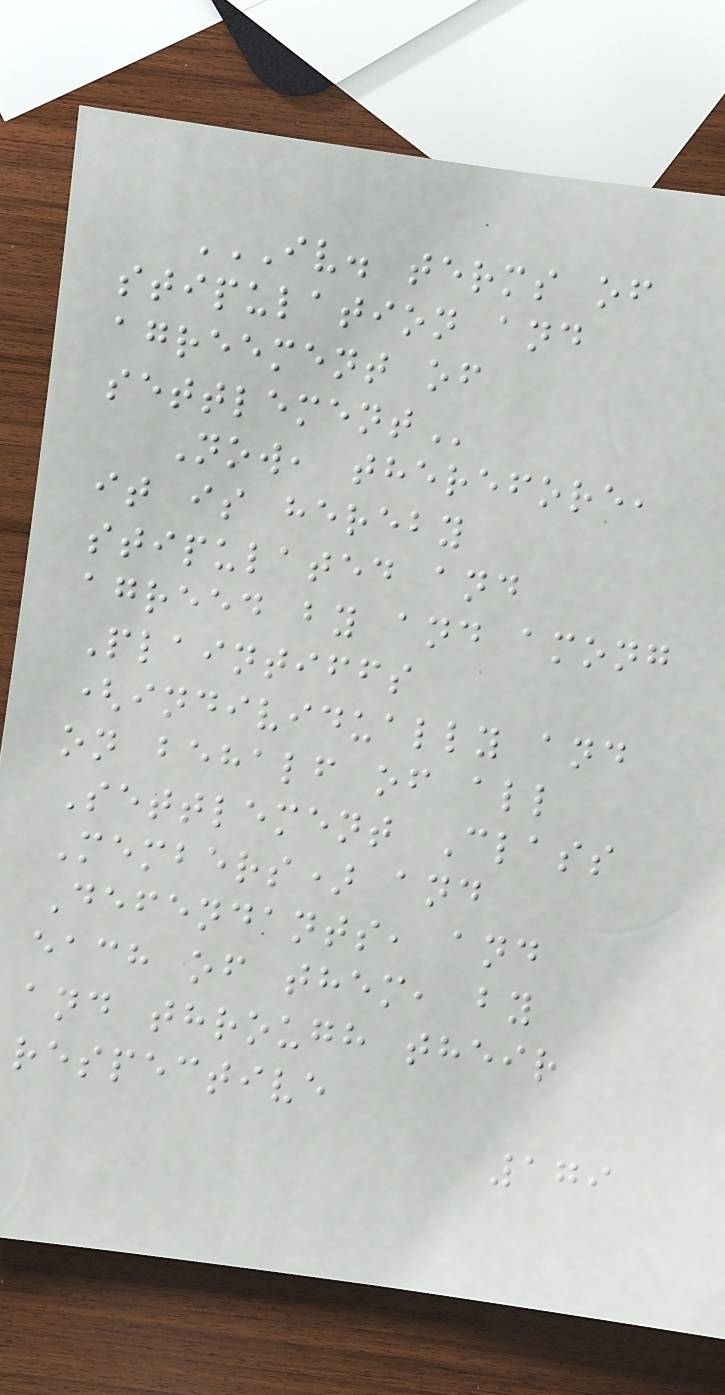IV. TERMS OF
STIPULATION AND
AGREEMENT OF
SETTLEMENT
Now, therefore,
it is hereby
stipulated and
agreed by and among
Plaintiffs
(individually and
on behalf of all
Settlement Class
Members) and
Defendants, and
each of them, by
and through their
respective
179
